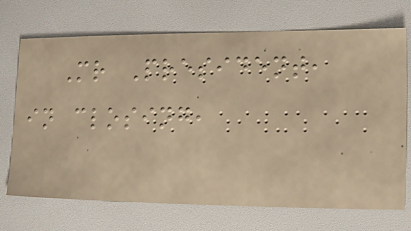Mr President,
in closing,
